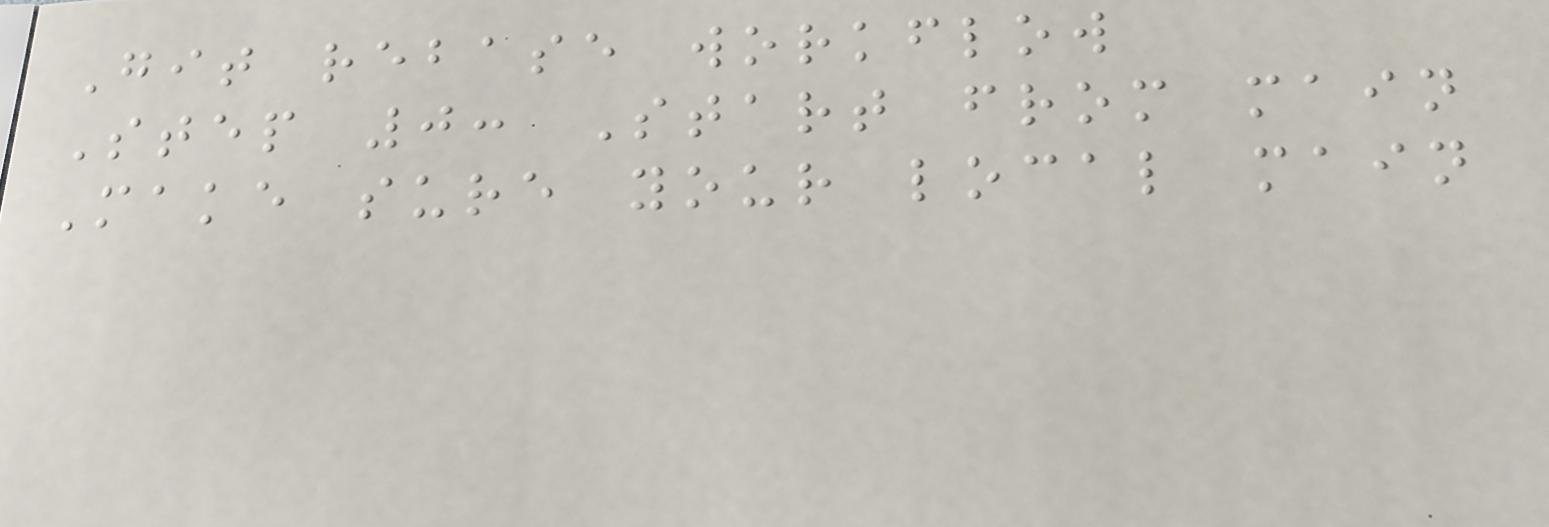Git rebase workflow
Step 0: Start from main
Make sure your local main
